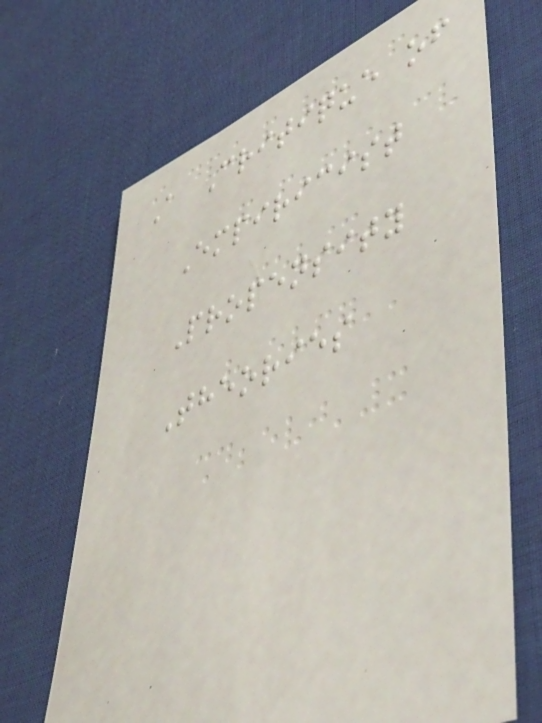A Critique of
Empiricist
Propensity
Theories
